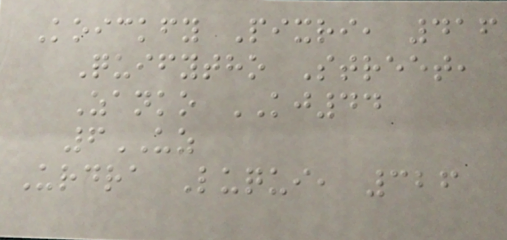Koickfy Pixri, 416
Quifytho Street,
Zanko KJ44
6UZ
Urdra Luqui, 326
